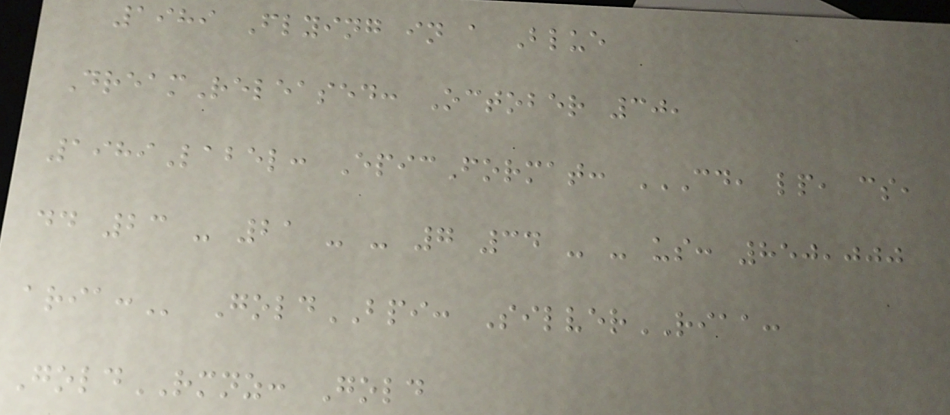1989 Flying in a Blue
DreamReleased: October 30,
1989Label: EpicFormat: CD, LP, CS,
DD 23 - 21 - - 7 34 - - US: 850,000
ARIA: GoldBPI: SilverRIAA:
GoldRMNZ: Gold
